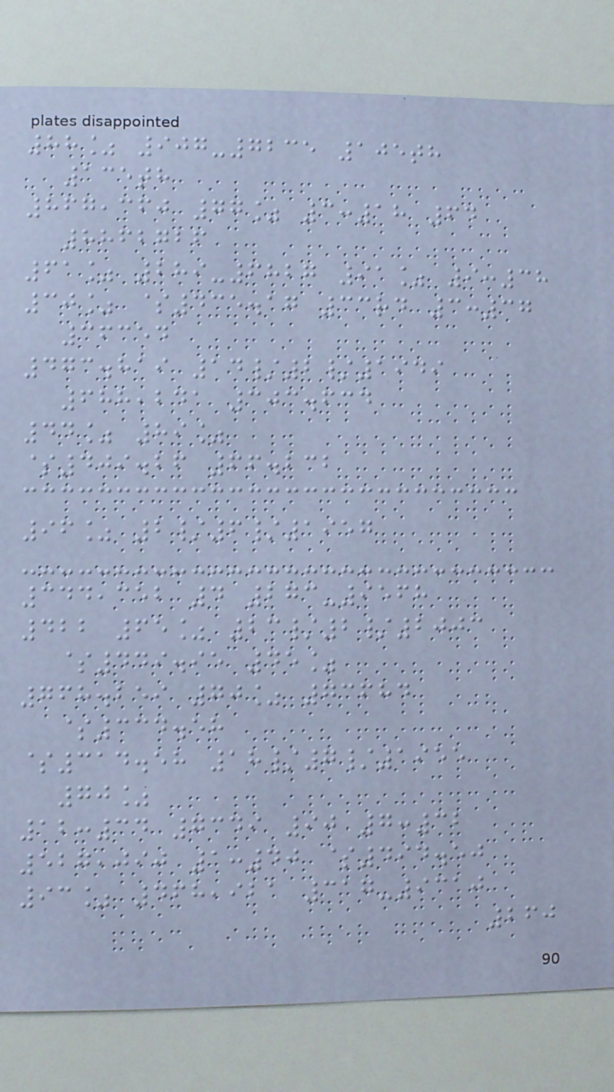88% 907-7235 105th
135th
867,360 77% 3:18 64
8862726
61% 289-6827 91% 9:38
30% $435.17 33rd 3:37
36354
473.819 14/2/1949
688,241 303.634
44% 89%
$409.26 66.232
96% 2/6/1957
344,352 4 273-9568
422 65% 23/2/2003
$449.95 45%
768.259 70% 73684
$334.58
$314.58 18/7/1955
70%
12:34 7349 90 7:32
527,090 1:40 $494.50
93% 468,921 317-9310
260
